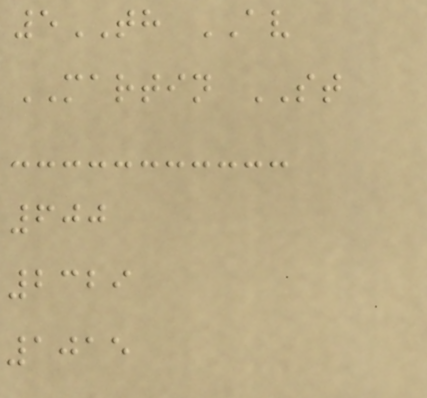5TH AV
MARTIN ST
600
2329
1015
